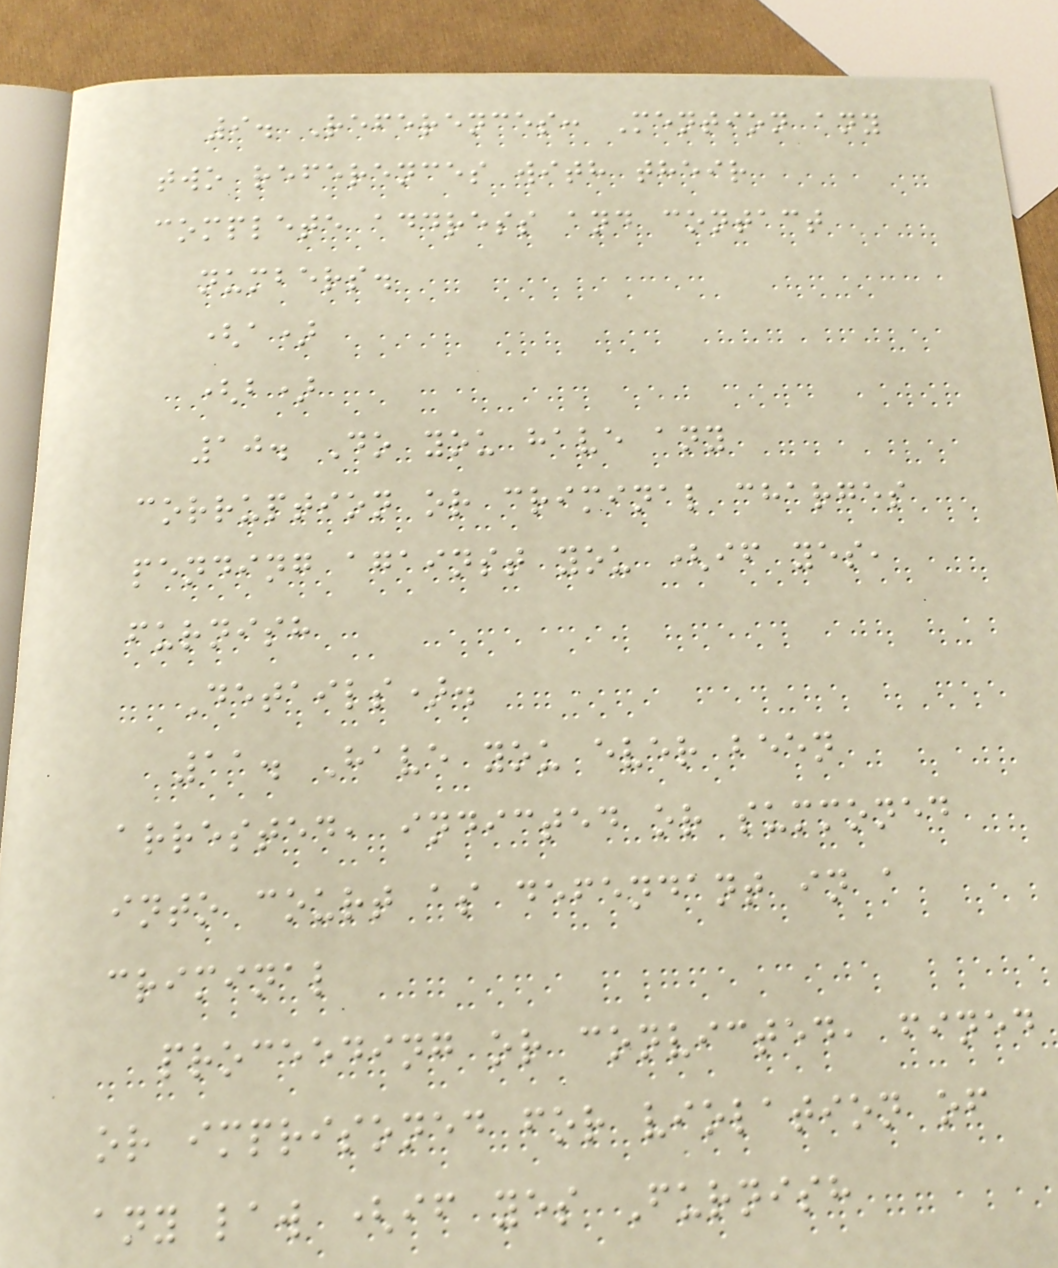9. References: Mention any
two references with their
complete address and contact
numbers.
(a)
(b)
10. Do you have any
corruption or criminal charges
pending against you (if yes,
furnish
Details).
11. Have you ever been
arrested, indicted or summoned
into court as defendant in a
criminal
proceeding or convicted, fined
or imprisoned for violation of
any law (if yes Furnish
